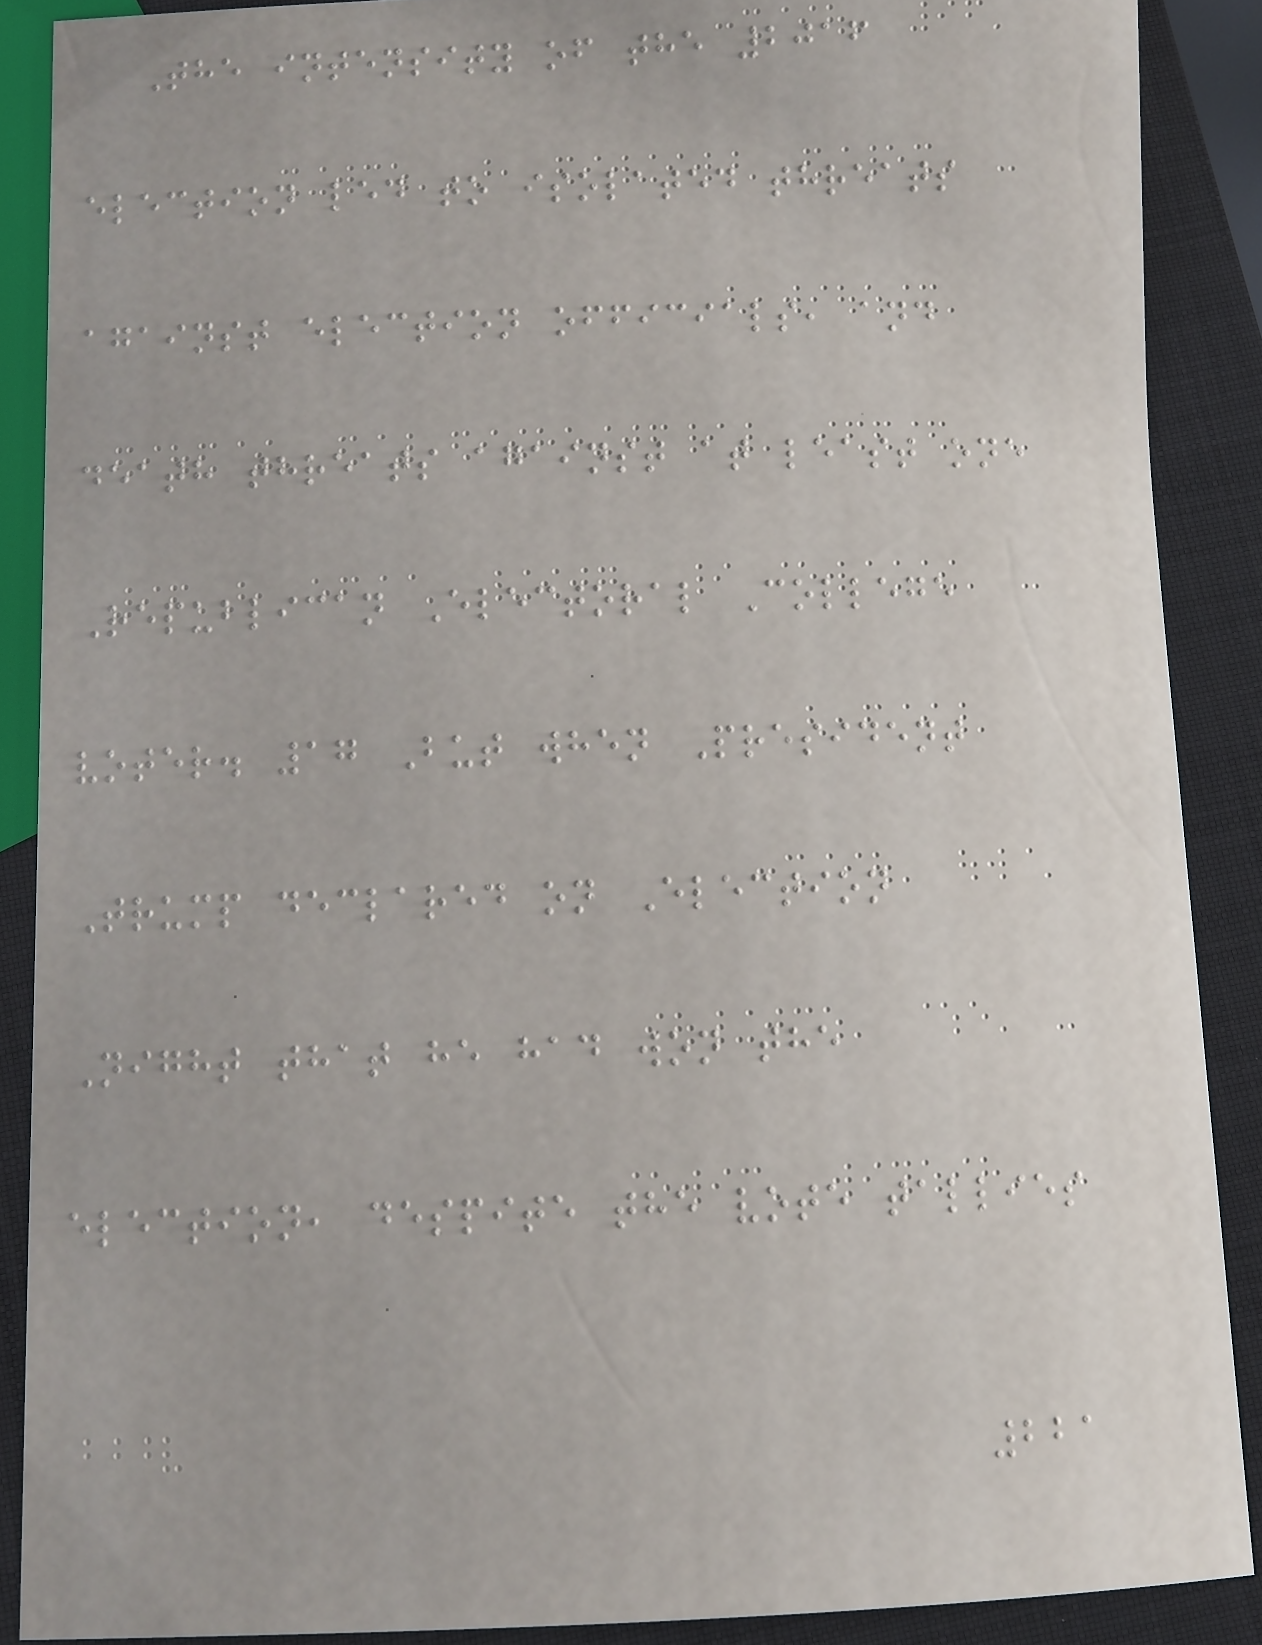The intensity of the 2016
election led to isolated threats
against election officials, and
death threats against at least one
Republican Electoral College
voter. 17 But when President
Trump declared on Election
Night that he had won the
election, despite the vote tallies
221
